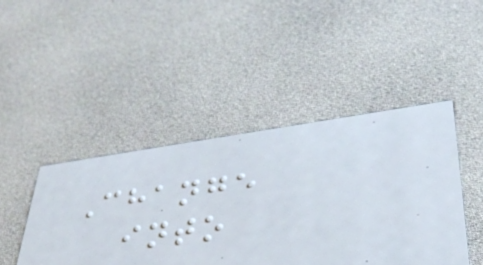Change
into
